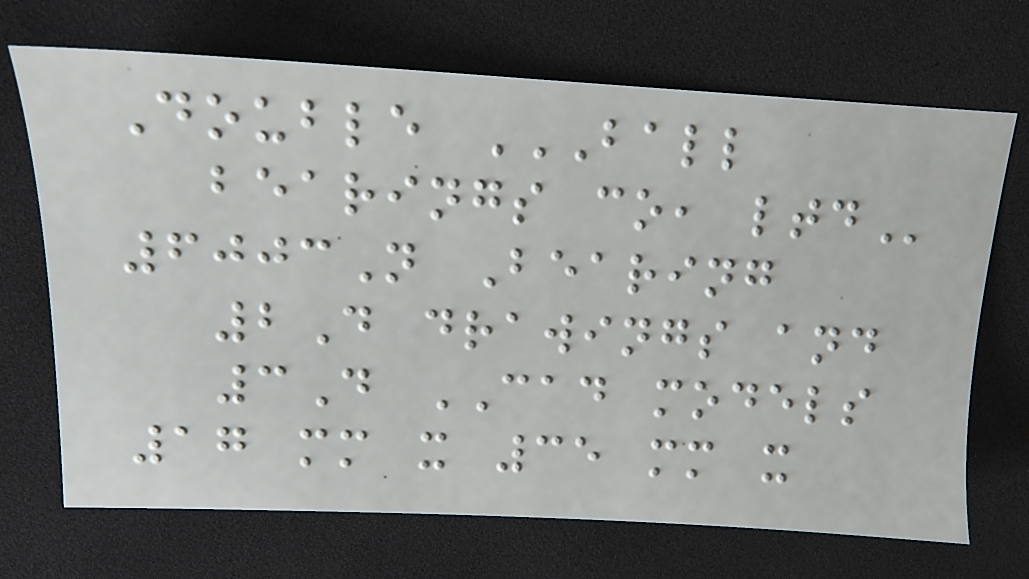Double BALL
BEARINGS CO, LTD
6003N Bearing
2D drawings and
3D CAD models
17 mm x 35 mm x
